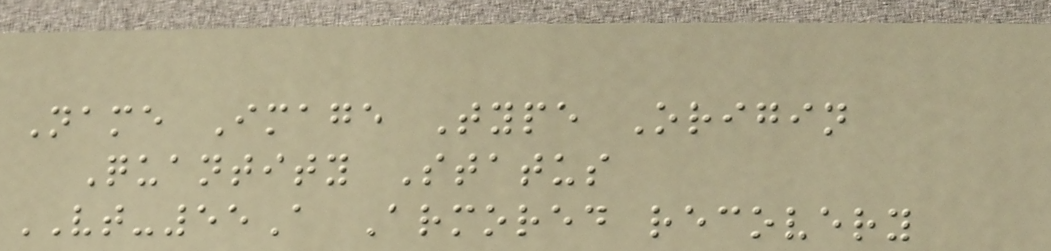Name Image Type Origin
Quantity Status
VT-55A Armored recovery
